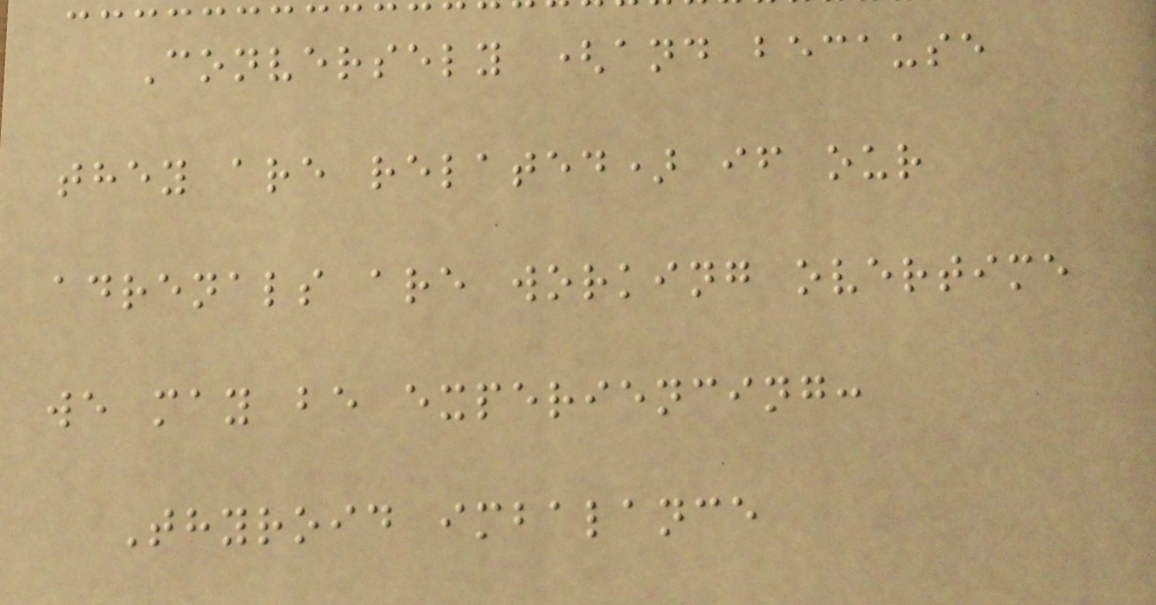Conversely (and because
they are related) if our
adrenals are working overtime
we may be experiencing:
Thyroid imbalance
